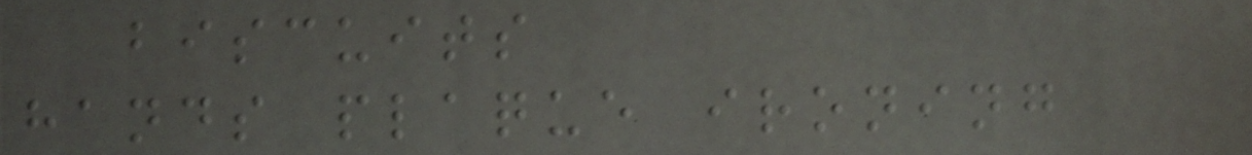biscuits
hands plaque ironing
